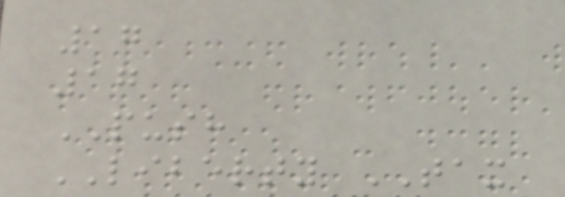17
17
PUSH
LIBERTY TAX
